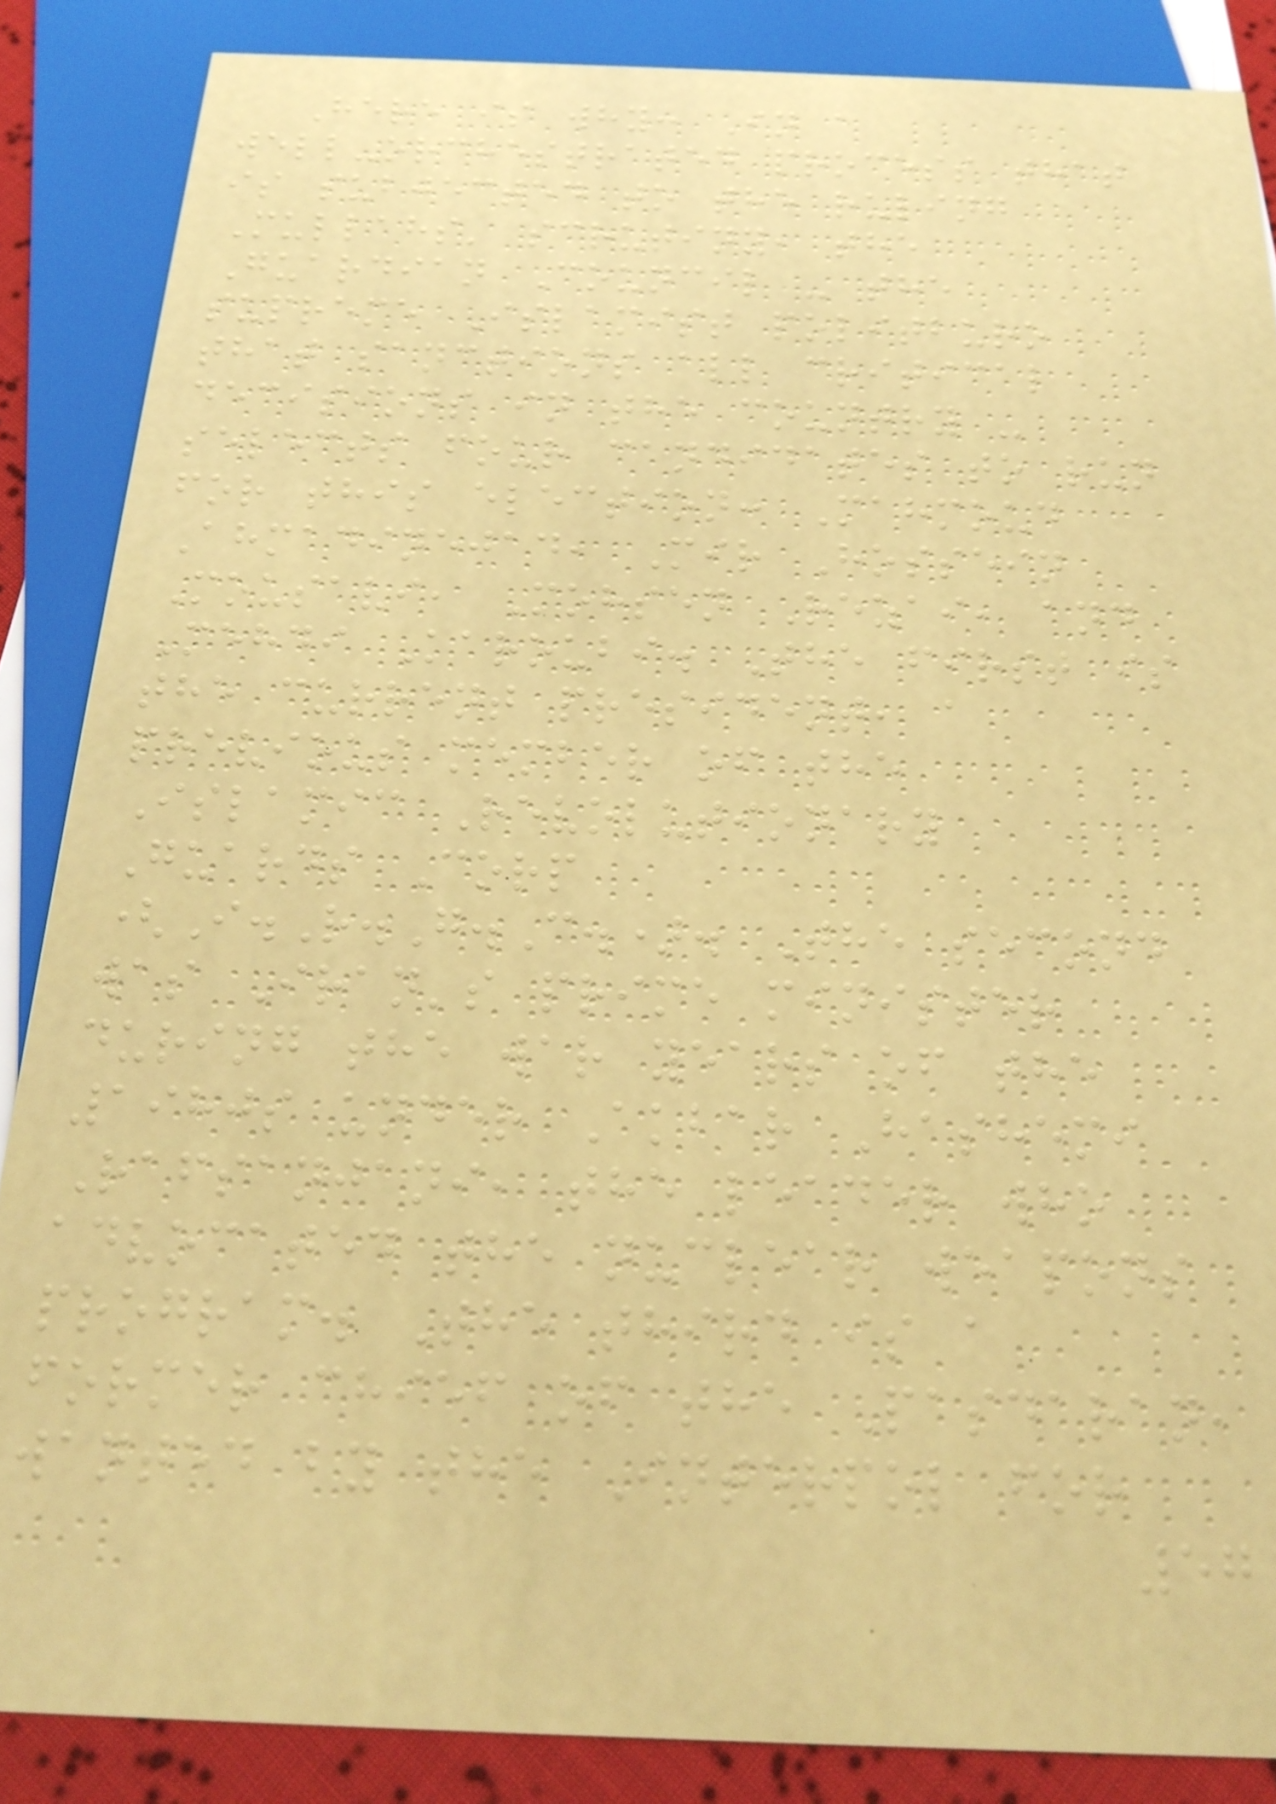Here is why: In a
well-orchestrated process that
is subjected to the ruling
Mullahs' scrutiny, the
Guardian Council - the
supreme Islamist politburo
that sanctions all critical
decisions in the country -
selects four candidates to run
for this election: Mahmoud
Ahmadinejad, Mir Hossein
Mousavi, Mohsen Rezai, and
Mehdi Karoubi. The first is
the current president, a
previous member of the
Islamic Revolutionary
Guards Corp
(I.R.G.C.). The second
was Iran's prime minister
during the war years of the
1980s under Akbar Hashemi
Rafsanjani, the leader who
advocated the nuclear weapons
program. The third is a
former chief of the Pasdaran,
wanted by the Interpol for
57
